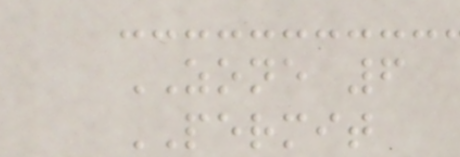ZONE 6
PERMIT
